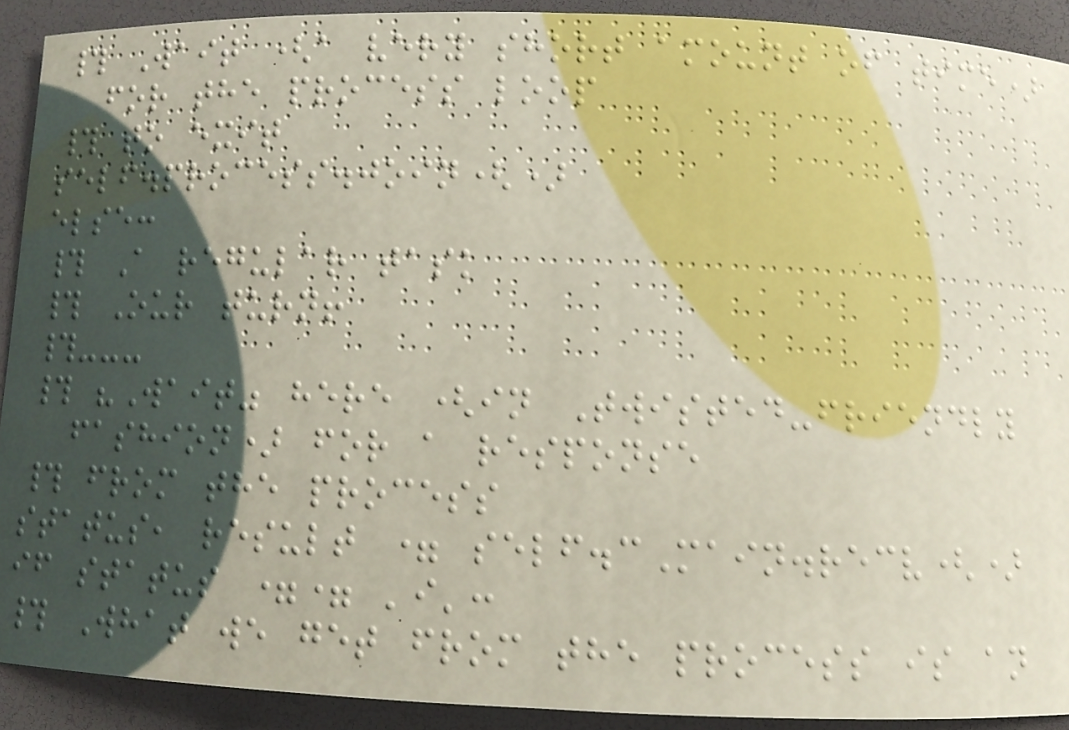# Wait (a very short amount of time)
for the process loop
# to exit
self.process.join()
else:
# A regular task
# Our turn!
#---
# "Wait" here (in Twisted-friendly
fashion) for a response
# from the process
status, result = self.cMain.recv()
if status == 'i':
# What we get from the process is an
